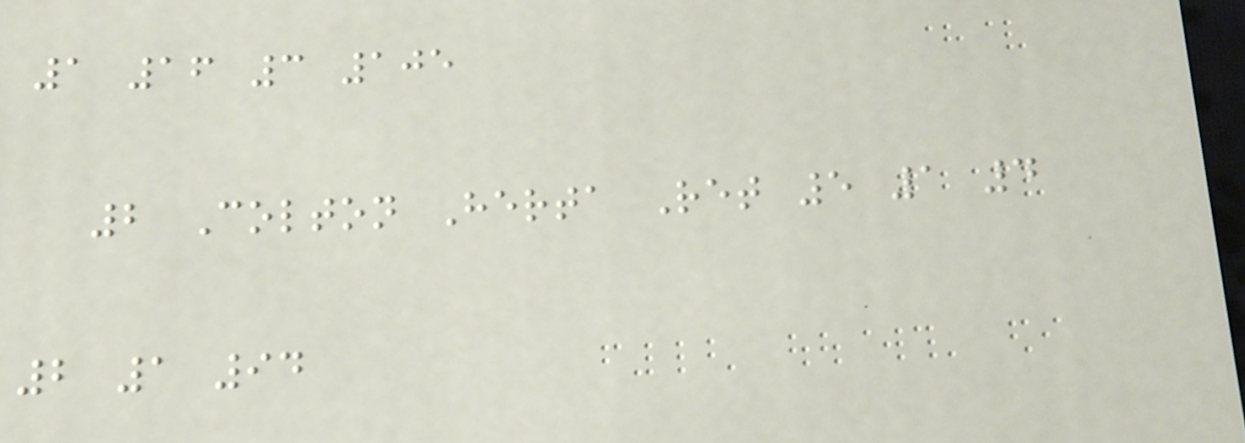1 16 3 105
2 Colton Herta Ret 5 1 4
2 1 94
